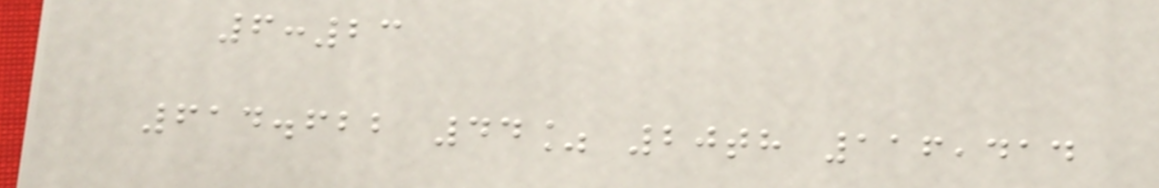6:23
614.622 44% 20th 116,414
